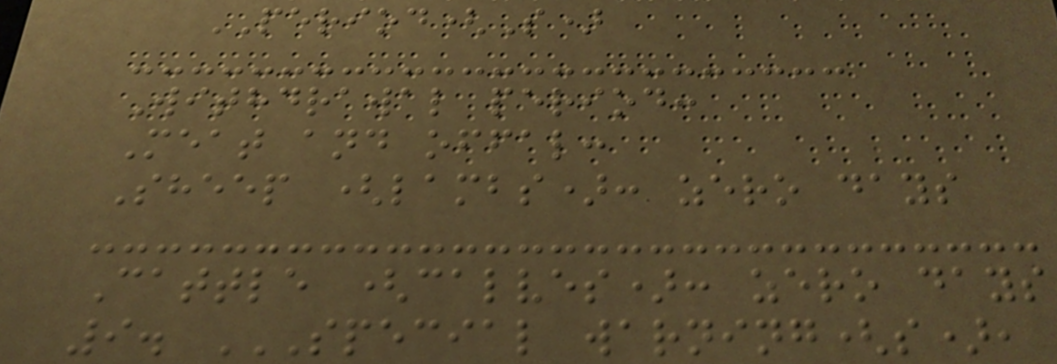PERIOD(S)
Withdrawal period:
Meat and offal:
Sheep (lambs): zero days
Cattle (calves): zero days
9. SPECIAL WARNING(S),
